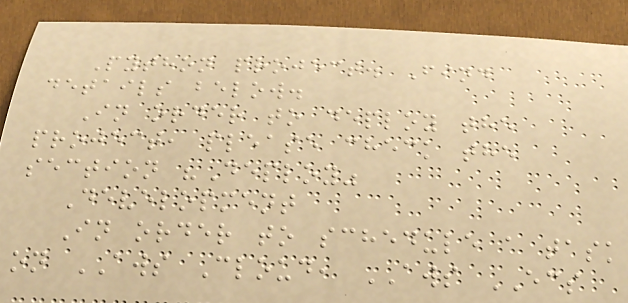Python project. Find
details below.
In order to deploy the
project, please check the
section "Deploy"
Development
In order to schedule a task
on AWS Cloud, AWS ECS
